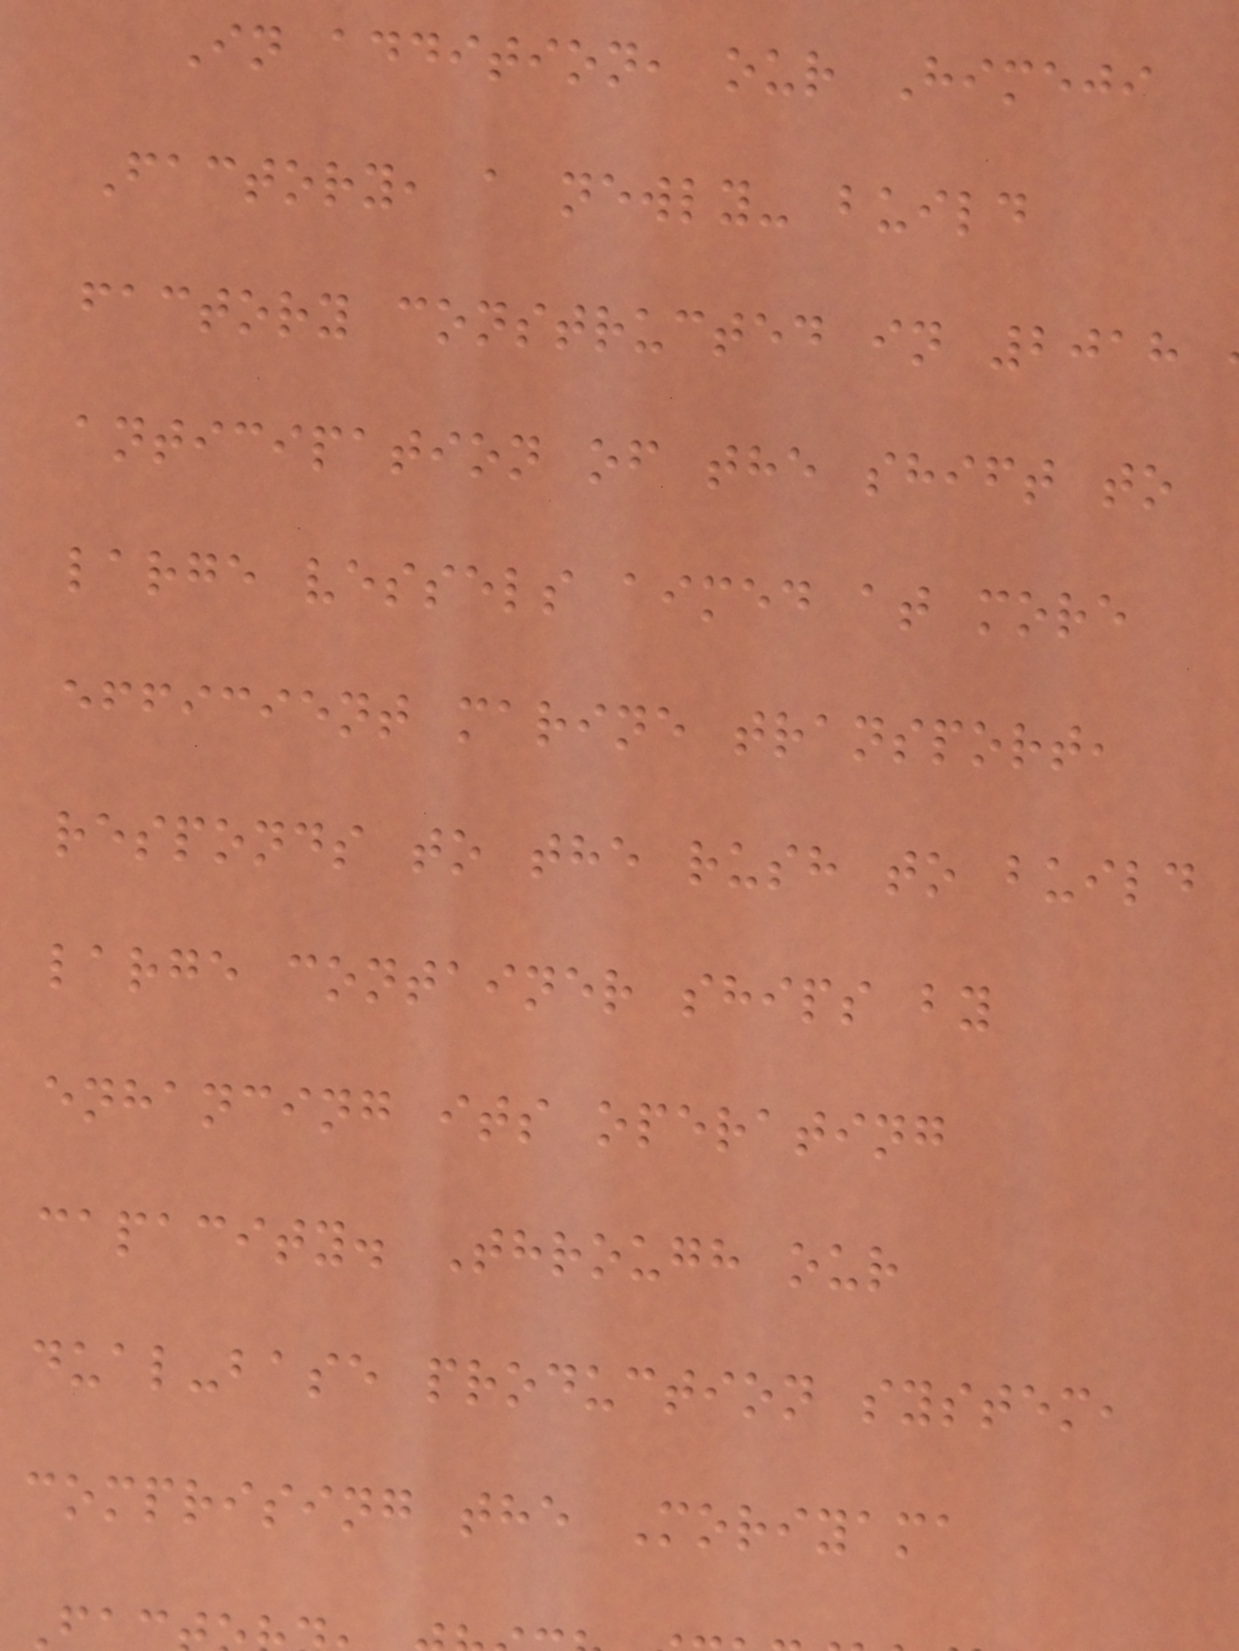In addition, our Himeji
Factory, a newly- build
factory constructed in 2018
anticipation of the shift to
large vessels aimed at more
efficient marine transport,
responds to the rush to build
large container ships by
enhancing its operating
capacity. Through our
dual-base production system,
comprising the Moriyama
